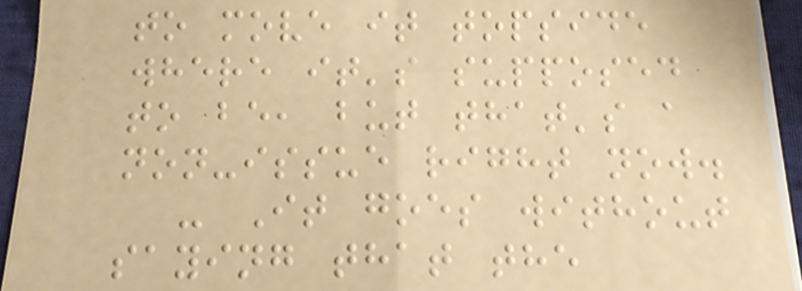to move it topside
where it's supposed
to be, but that's a
non-issue right now.
- It goes without
saying that the
